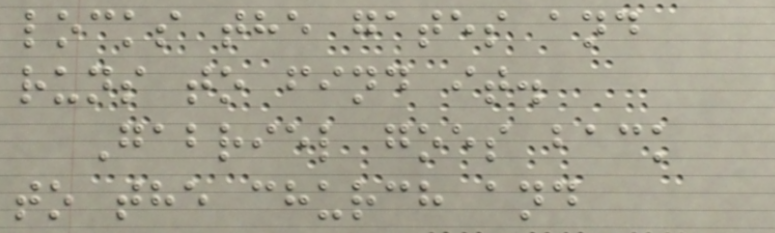locks the gates and
runs to find it.
Gabriel goes back
to the church and
